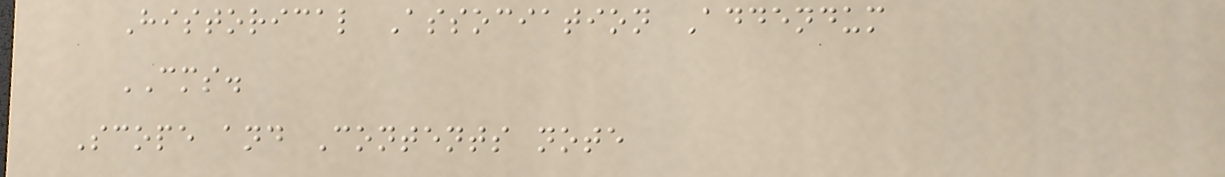Historical Association Addendum
CMS.
Scope and Contents note
